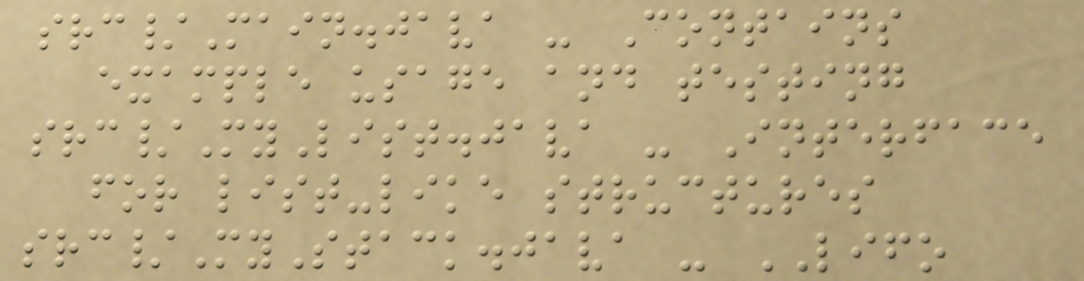src/Main.java - Contains
example usage and testing
src/MyList.java - Interface
for list-like structures
src/MyStack.java - LIFO
